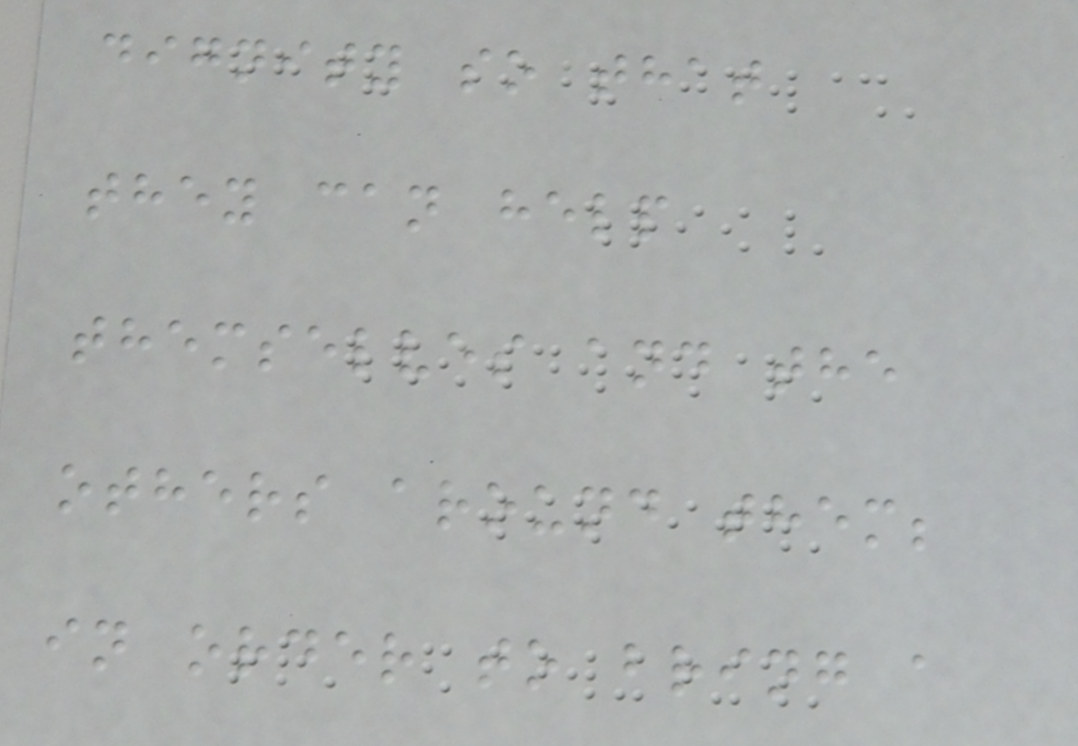dignity so that
they can help
themselves and the
others around them;
in order to bring a
